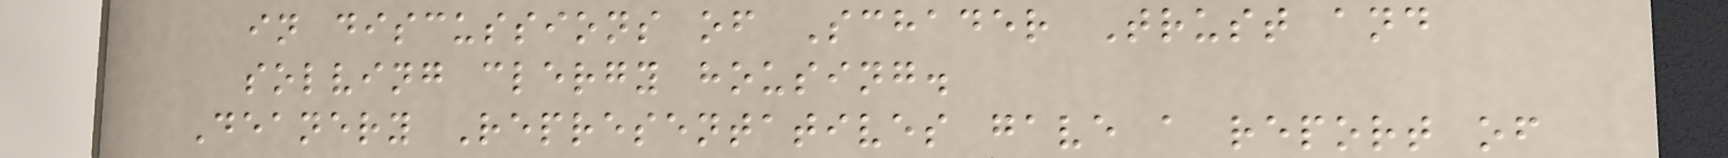in discussions of Schader Trust and
solving clergy housing.
Deanery Representatives gave a report of
